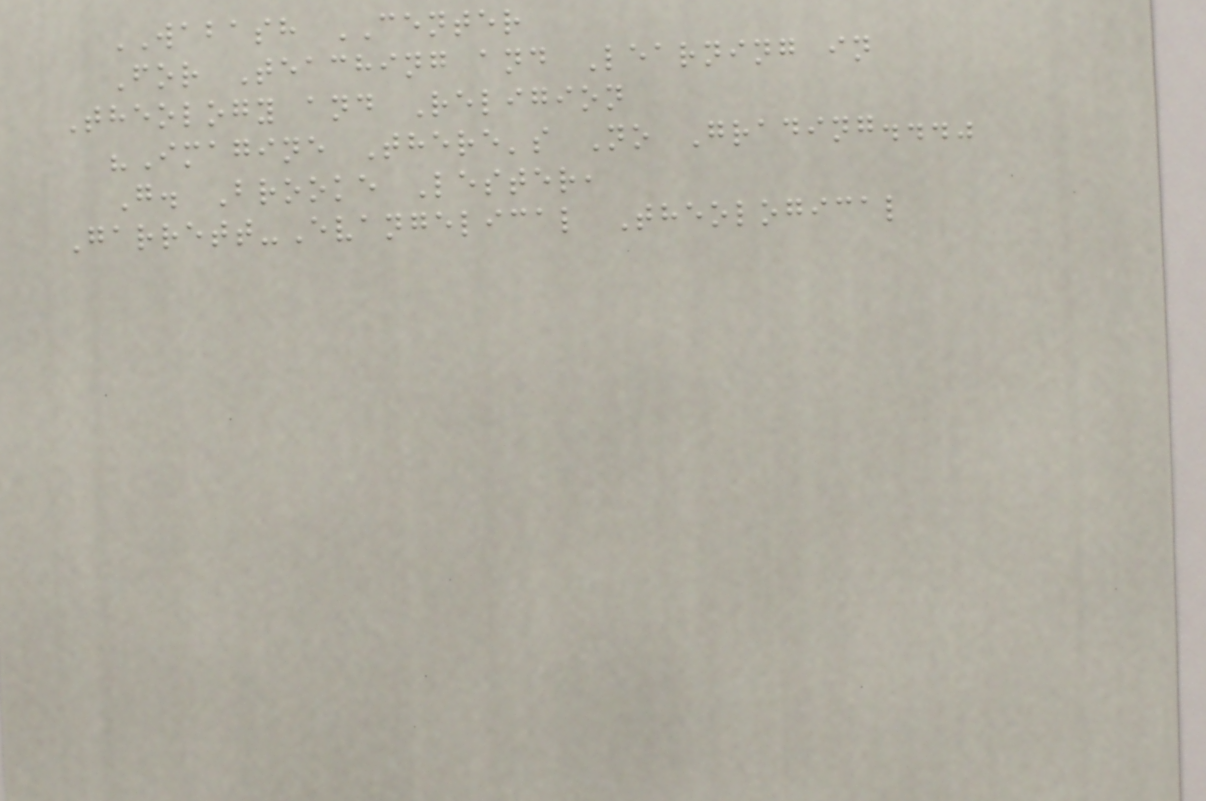WABASH CENTER
For Teaching and Learning in
Theology and Religion
"Imagine There's No Grading..."
G. Brooke Lester,
Garrett-Evangelical Theological
